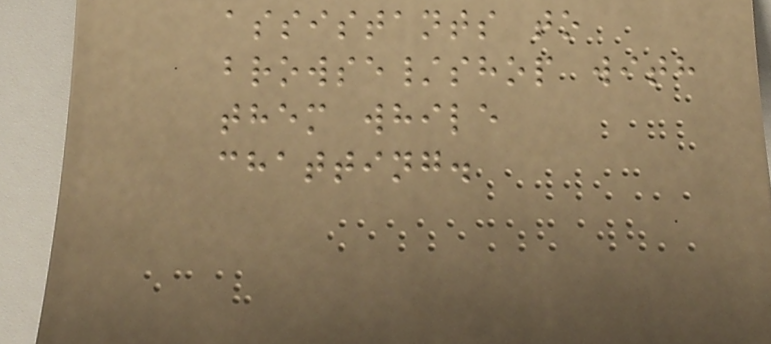assistants to
browse/shop with
them while
chatting.
